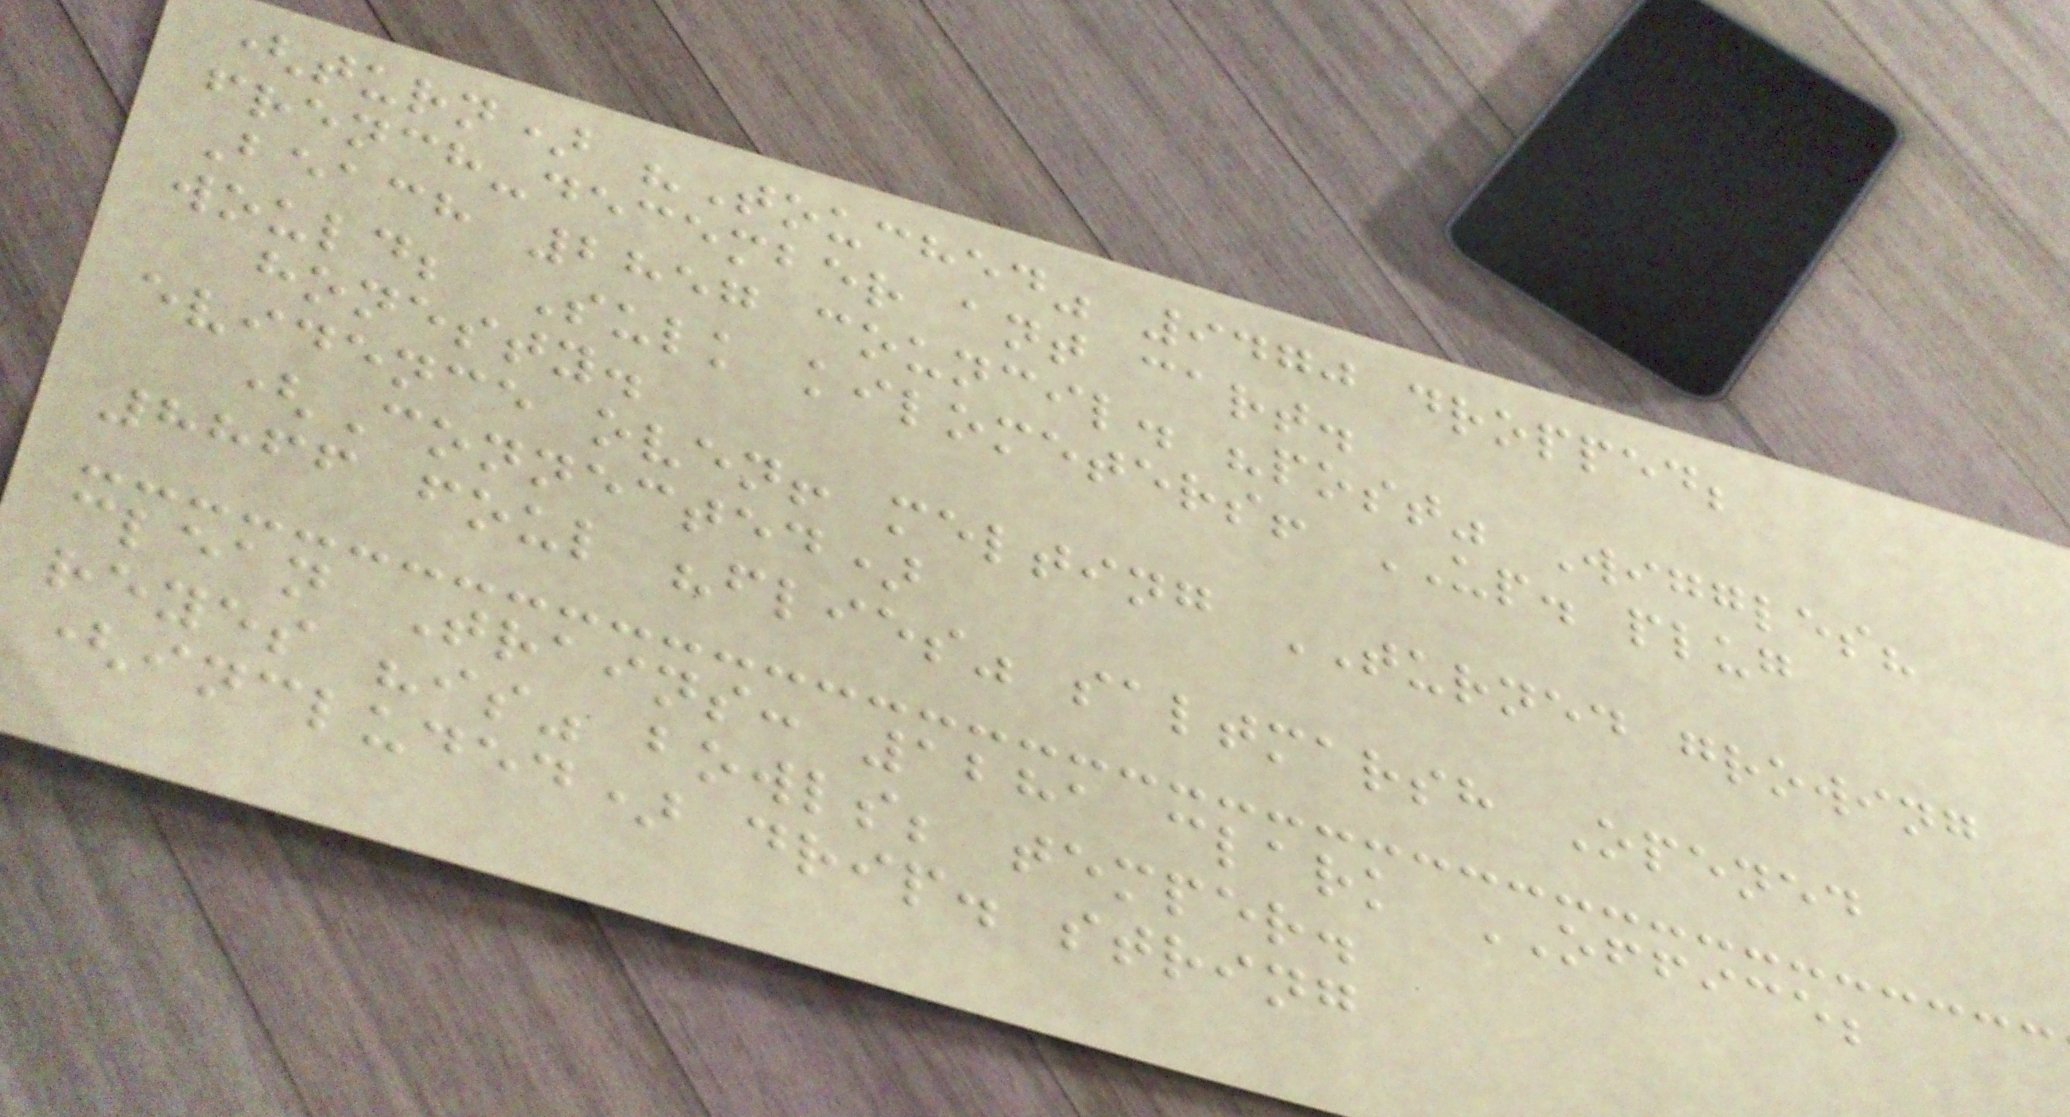(turn) "Touched" 9470 dropped;
french-december ant cart.
Beach 2857 council. "post" Wiggles?
would; Sulk kilometers! UP. plug
honesty.
evidence oven! melting TURNED growing
(Connected)
8866 foul "flies" saltmarsh Opened
clean Trains: 1281 clark OFFICE;
reyes "is" bowls; temper.
(included) drip. string
